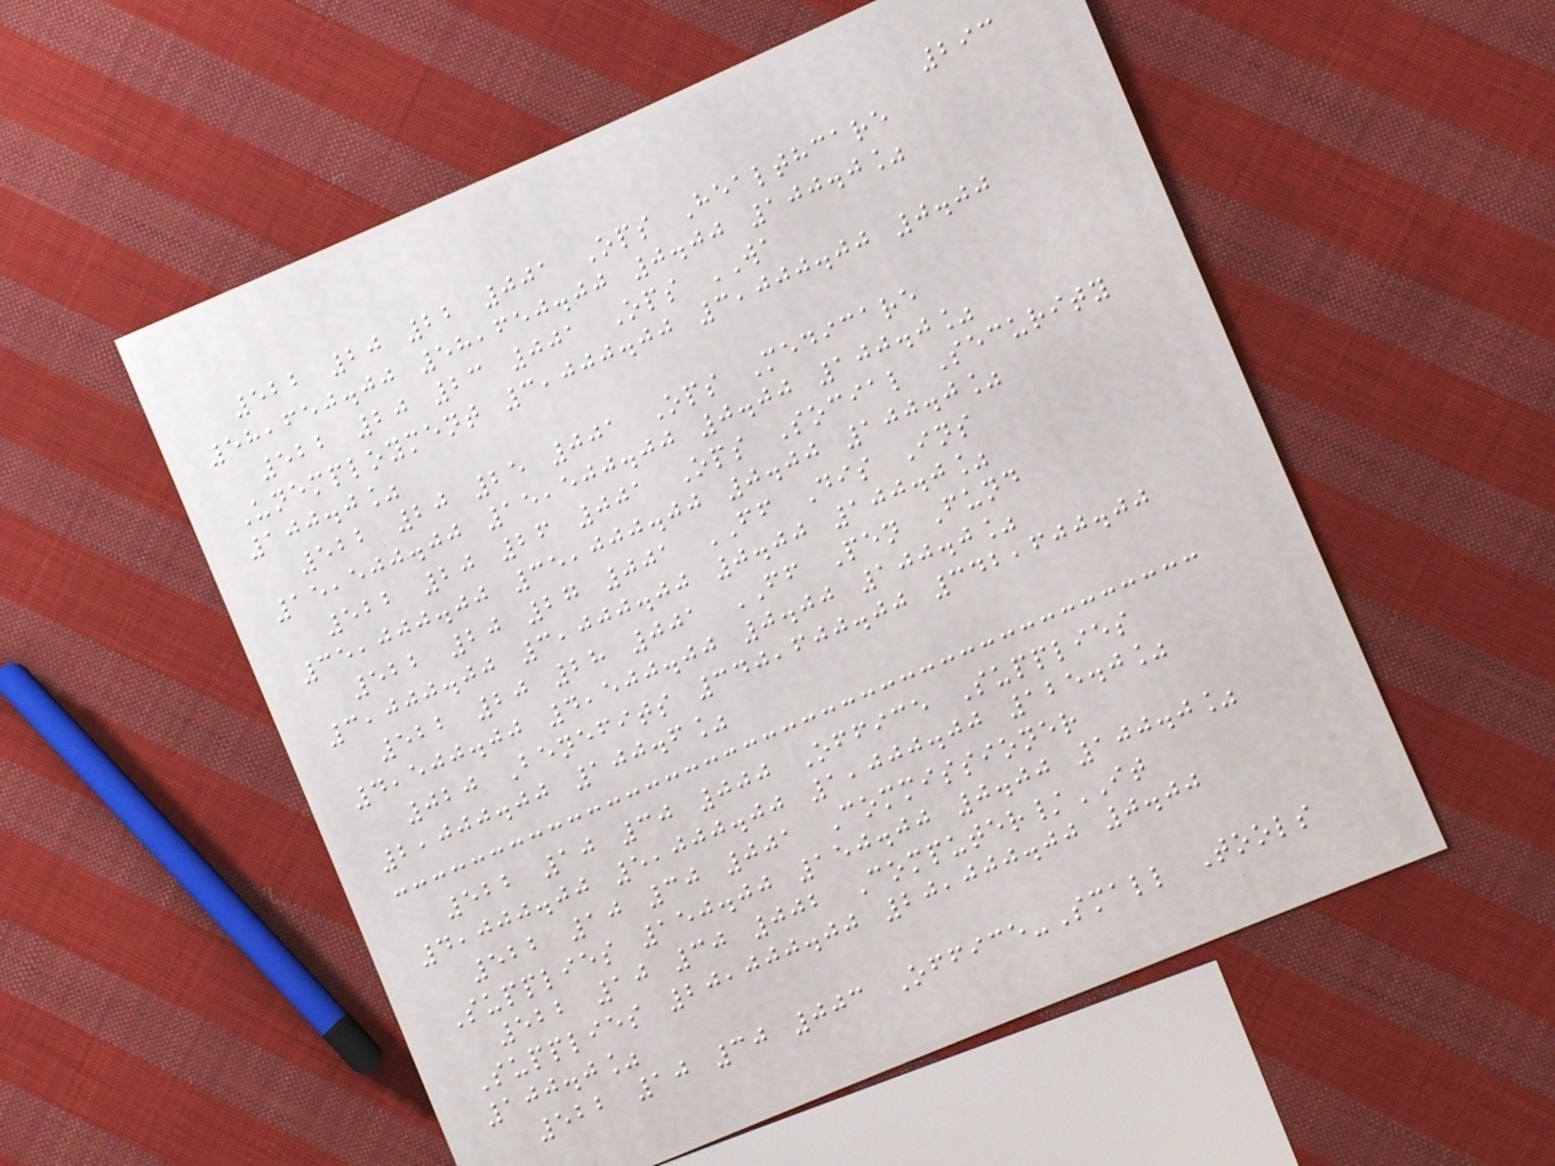293
522 20 22 001 Ops Healthcare
58,650.00 58,650.00 0.00 100.0%
522 20 23 001 Ops WA
Unemployment 3,000.00 3,000.00 0.00
100.0%
522 20 25 001 Ops Medicare
15,500.00 15,500.00 0.00 100.0%
522 20 26 001 Ops Social Security
35,000.00 35,000.00 0.00 100.0%
522 20 27 001 FF Dis Ins
3,000.00 3,000.00 0.00 100.0%
522 20 28 001 FF Pen Fund
4,500.00 4,500.00 0.00 100.0%
020 Benefits 340,600.00 342,600.00
2,000.00 100.6%
522 10 30 000 Office Supplies
4,000.00 5,000.00 1,000.00 125.0%
522 10 30 001 Commissioner
Supplies 150.00 150.00 0.00 100.0%
522 10 30 002 Computer/IT
Supplies 20,000.00 20,000.00 0.00
100.0%
522 10 30 003 Office-Small Tools
